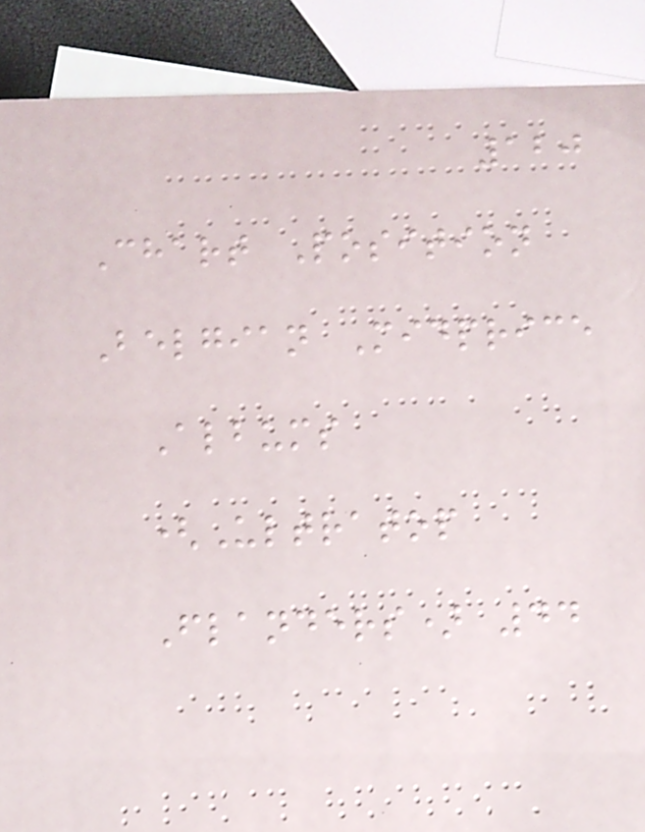120
Chart Position
Belgian Midprice
Albums
(Ultratop
Flanders) 44
